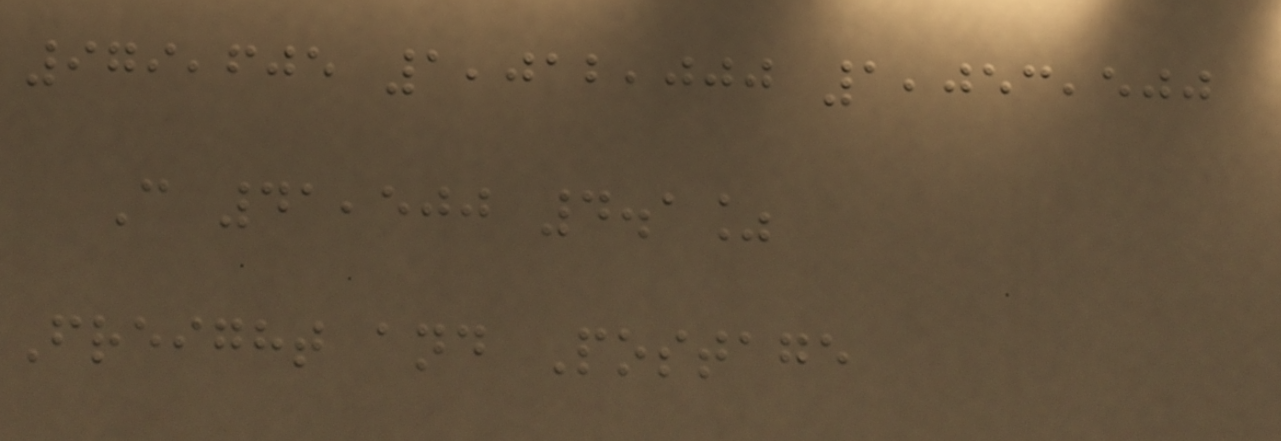979,605 1,012,000 1,053,500
C 41,500 4.1%
Freight and Postage
